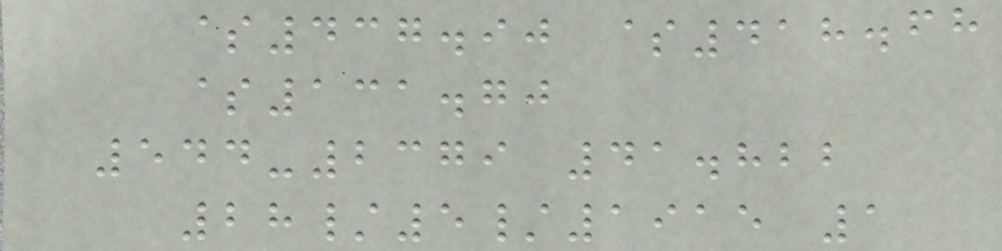$437.90 $418.68
$131.70
544-2379 41.822
28/5/1915 1
